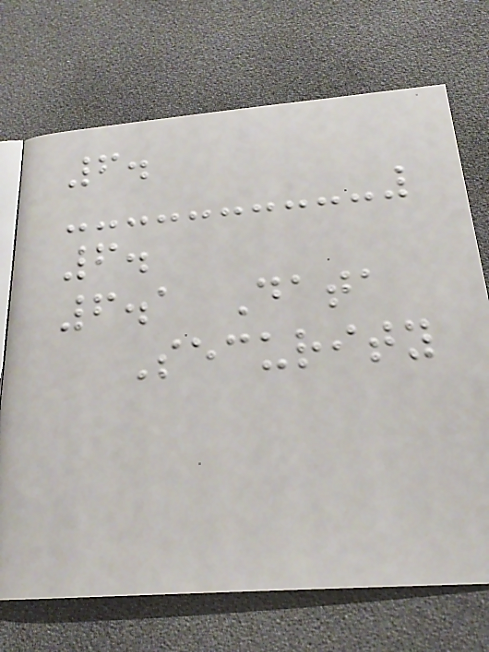6.
6.
6.1 Data
Security
